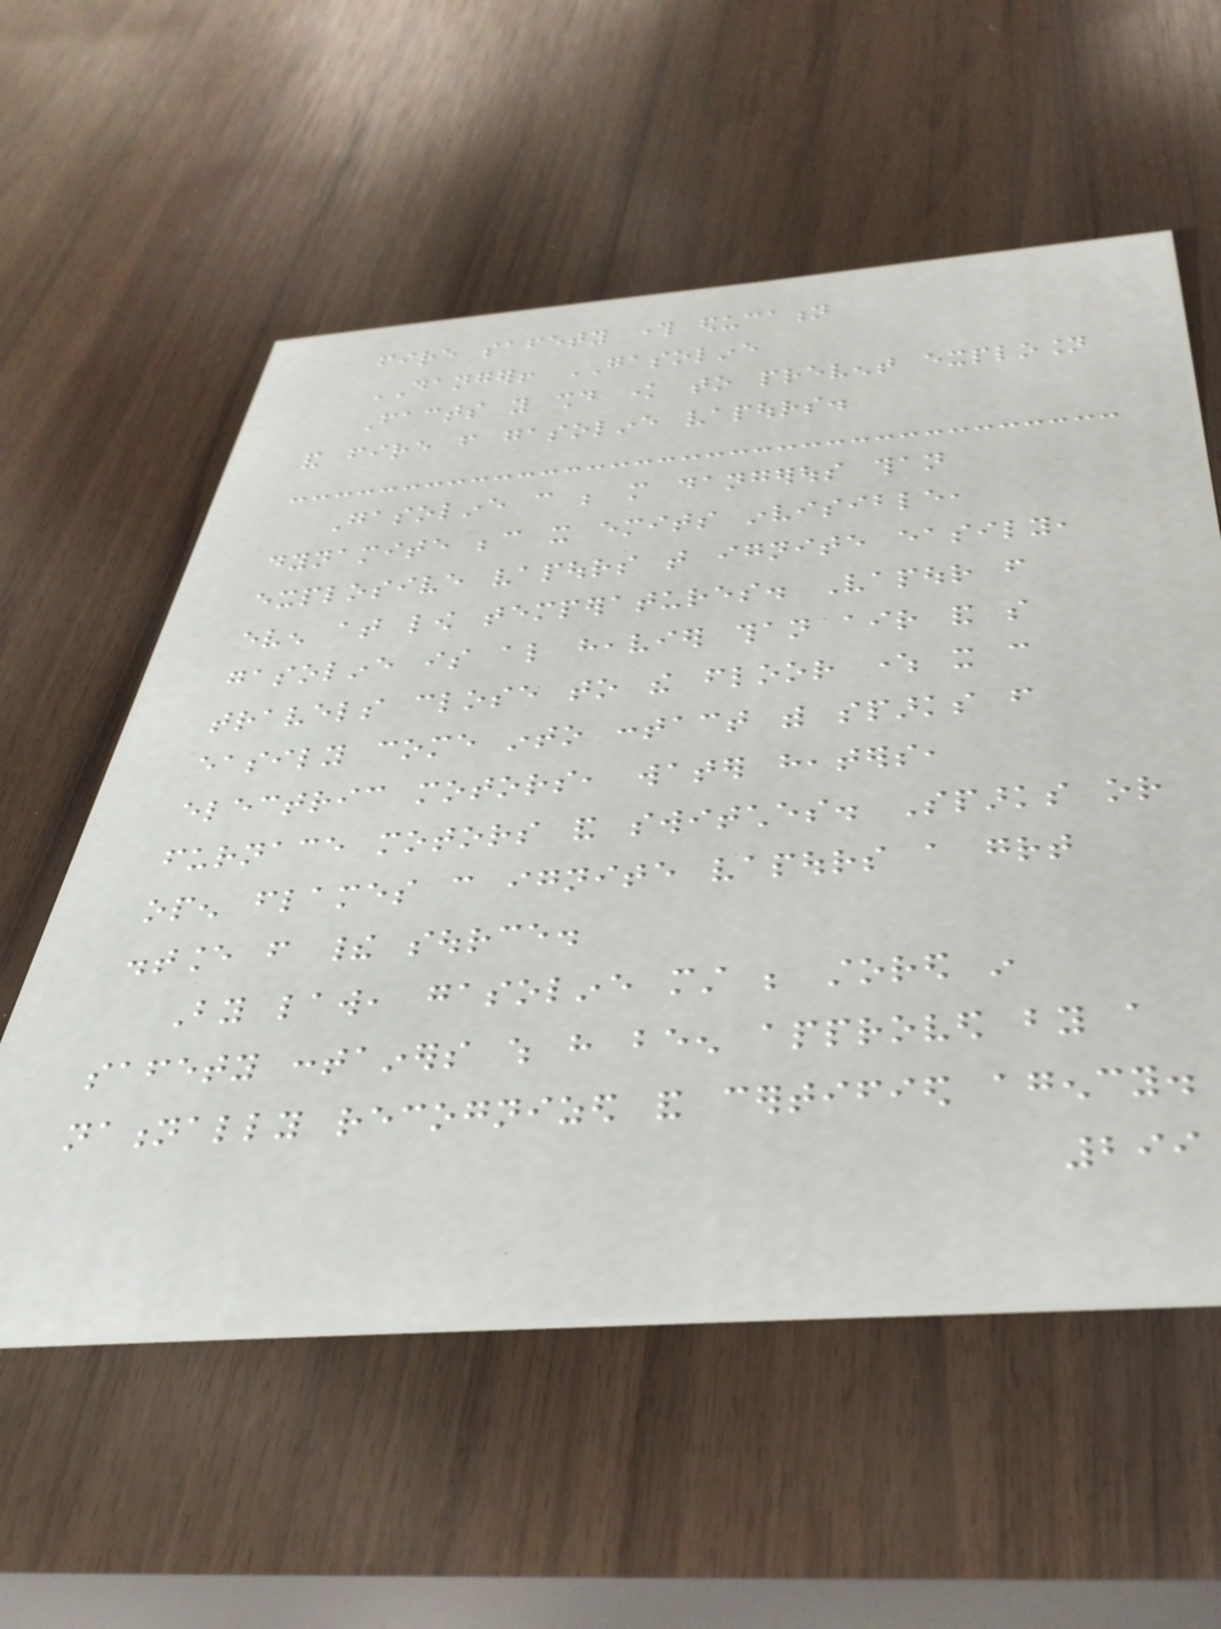fire safety through education
DANGER! GASOLINE
Facts you should know to prevent explosion
and fire from gasoline vapours.
Gasoline can be more dangerous than
dynamite because it emits invisible,
explosive vapours that ignite easily,
even at low temperatures. Vapour from
gasoline is also heavier than air and so
travels close to the floor where it can
easily come into contact with sparks from
electric motors, water heaters,
furnace motors and switches. Sparks or
open flames can ignite vapours a great
distance from their source.
By law, gasoline must be stored in
safety containers which have been approved by a
nationally recognized and certified agency.
299
